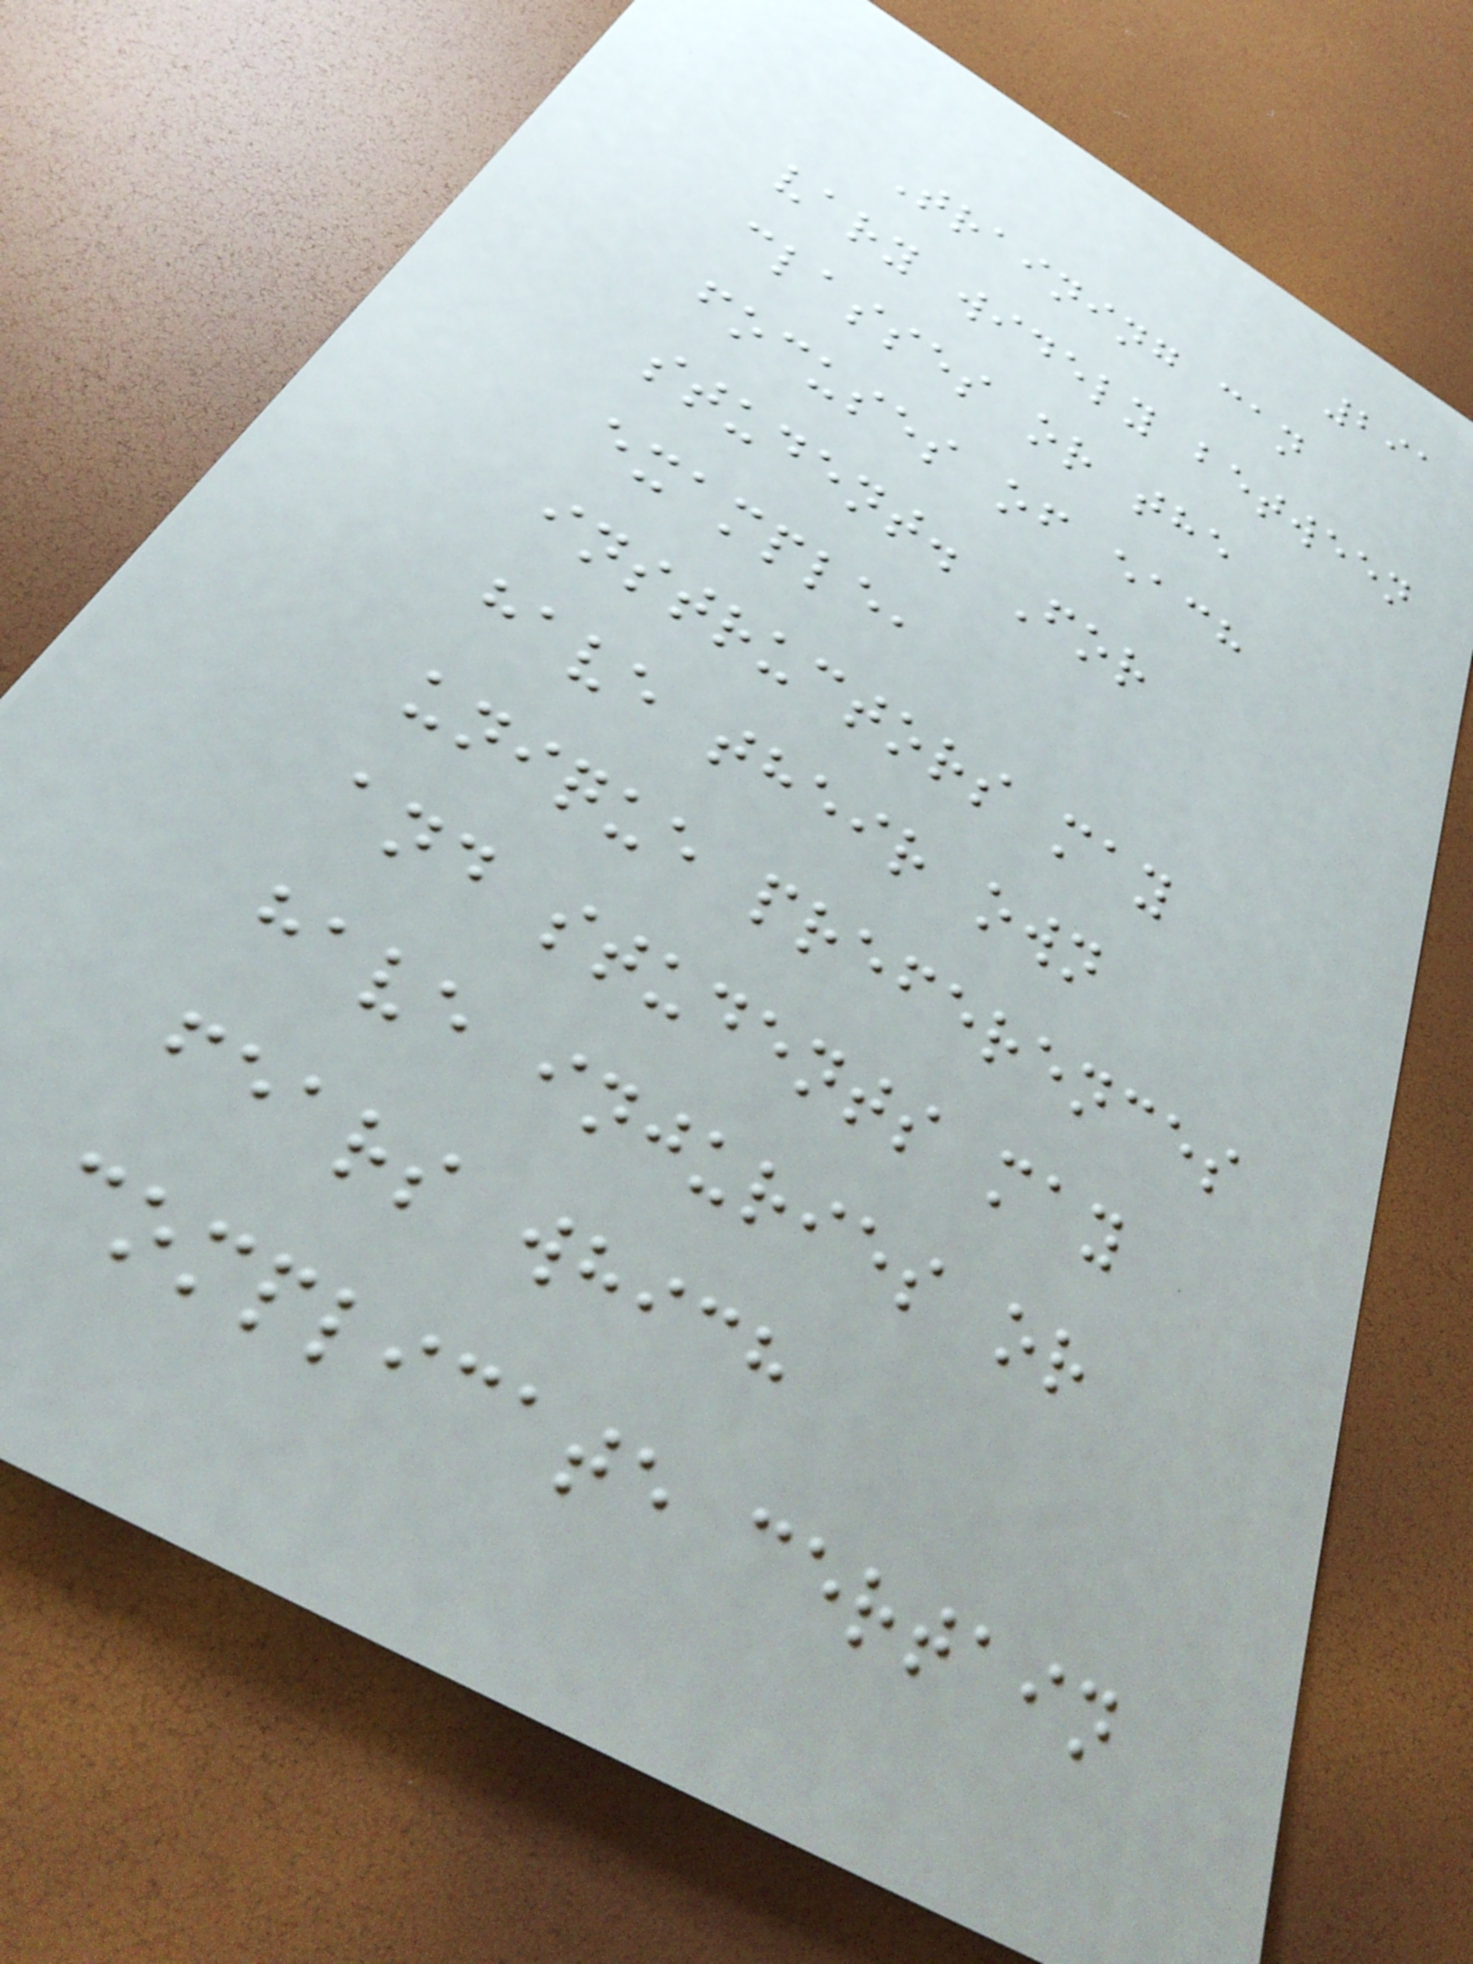291
Training can
vary widely between
classes or the
focuses of each
student. For
example,
instructors may
have their own
unique preferences
and students may
have injuries or
fears which
complicate certain
